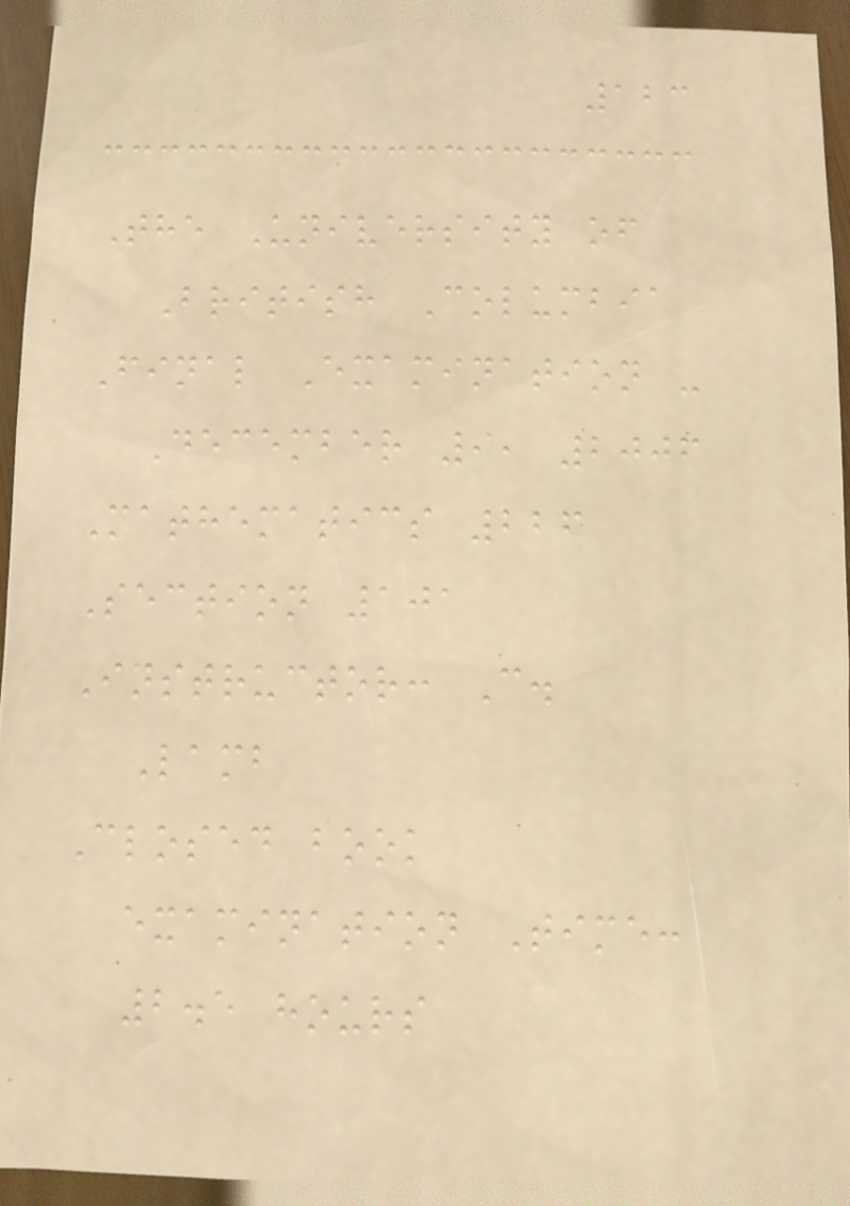123
The University of
British Columbia
Final Examination -
December 9, 2006
Mathematics 226
Section 101
Instructor: C.
Lamb
Closed book
examination Time:
2.5 hours
